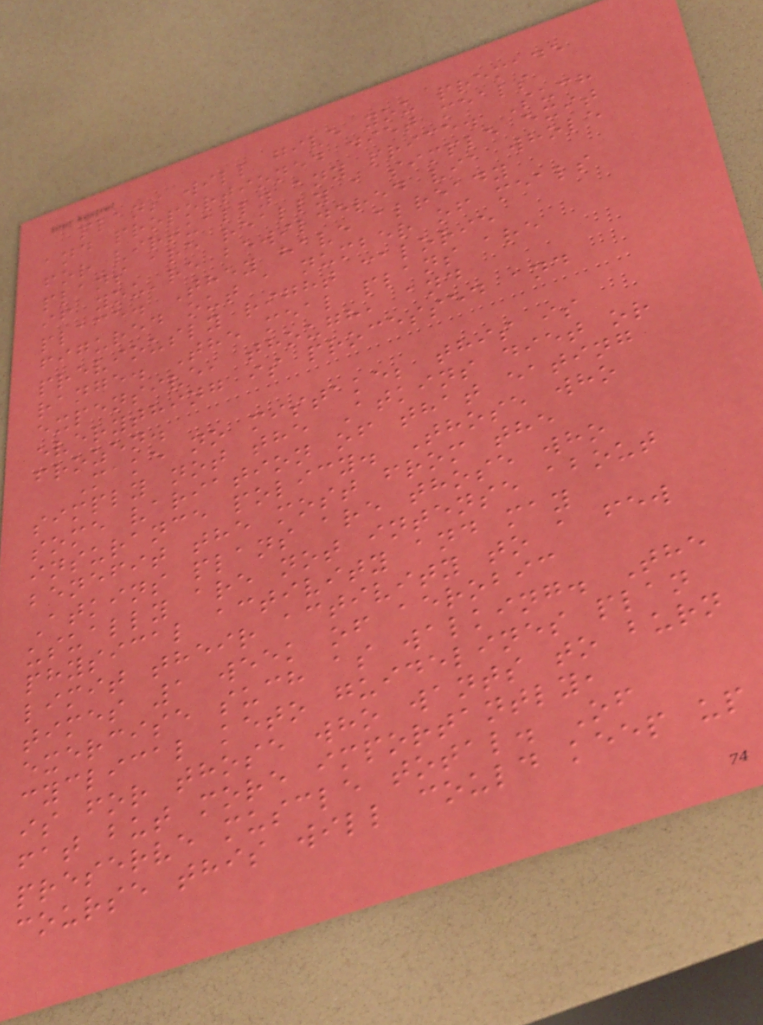plans will give you premade
and proportioned diet meals
for virtually any price. Such
plans are really a simple exit
if you're bewildered via whole
place. They have already
figured out a number of meals
previously right calorie
range. The meal plans are
expensive, though, and
everything is processed and
frozen.
Make no mistake; this is
simply not the Atkins diet or
some variation of that eating
insurance policy. Those who
benefit the most from the
Atkins plans are those who
usually are not intense about
physical activity and may
limit their activity to a few
times 1 week of aerobic
exercise such as walking. The
cyclical keto guidelines plan
is for those who wants to burn
fat but more importantly,
preserve muscle total. Of
course this will could keep up
